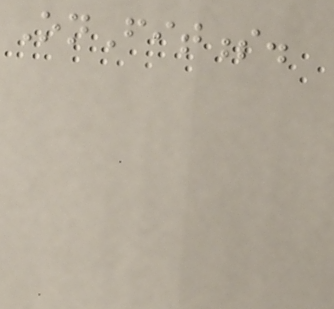OnFitness.
